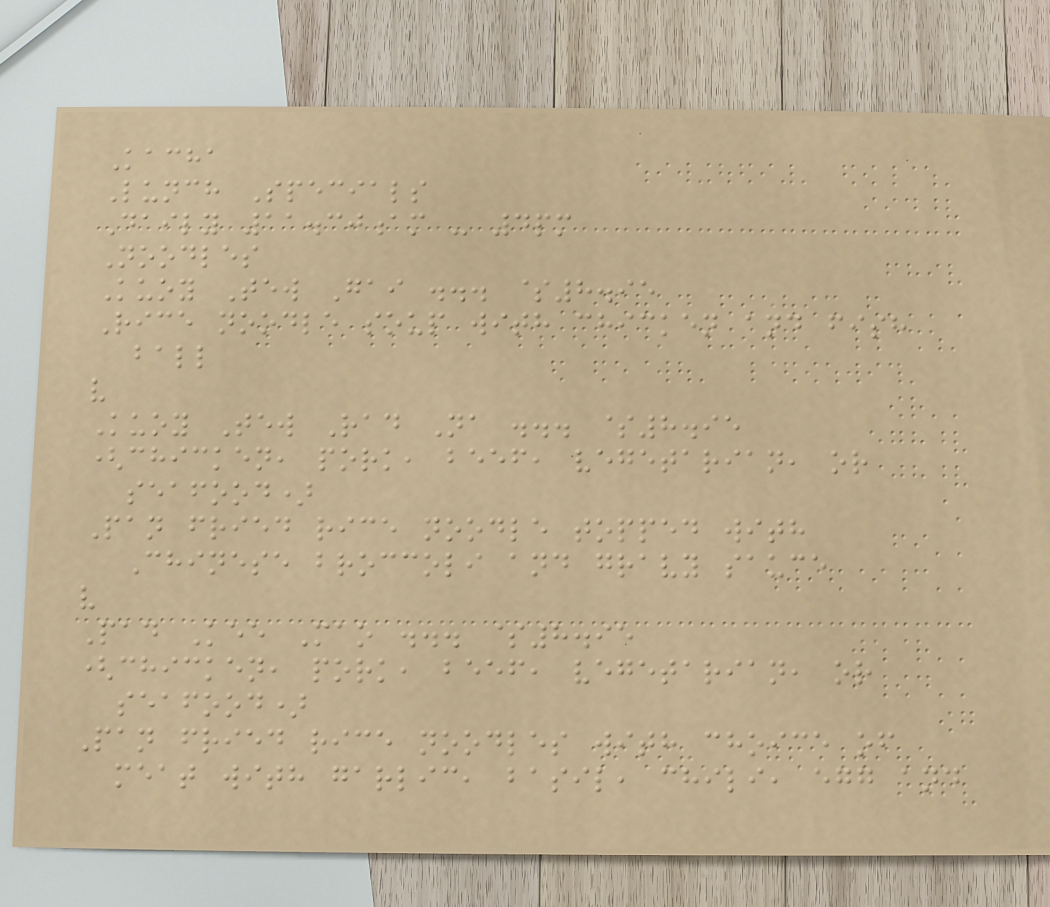Kacha
Lunch Specials
Daily 11.30am - 4pm
Noodles
Kuoy Tew Gai ... $8.95
Rice noodle soup with chicken and fish
ball
v
Kuoy Tew Rad Na ... $8.95
(chicken, pork, beef, vegetarian, or
seafood)
Pan fried rice noodle topped with
Chinese broccoli and gravy sauce
v
Pad Kee Mao ... $8.95
(chicken, pork, beef, vegetarian, or
seafood)
Pan fried rice noodles with choice of
meat with garlic, basil, chili, egg and
